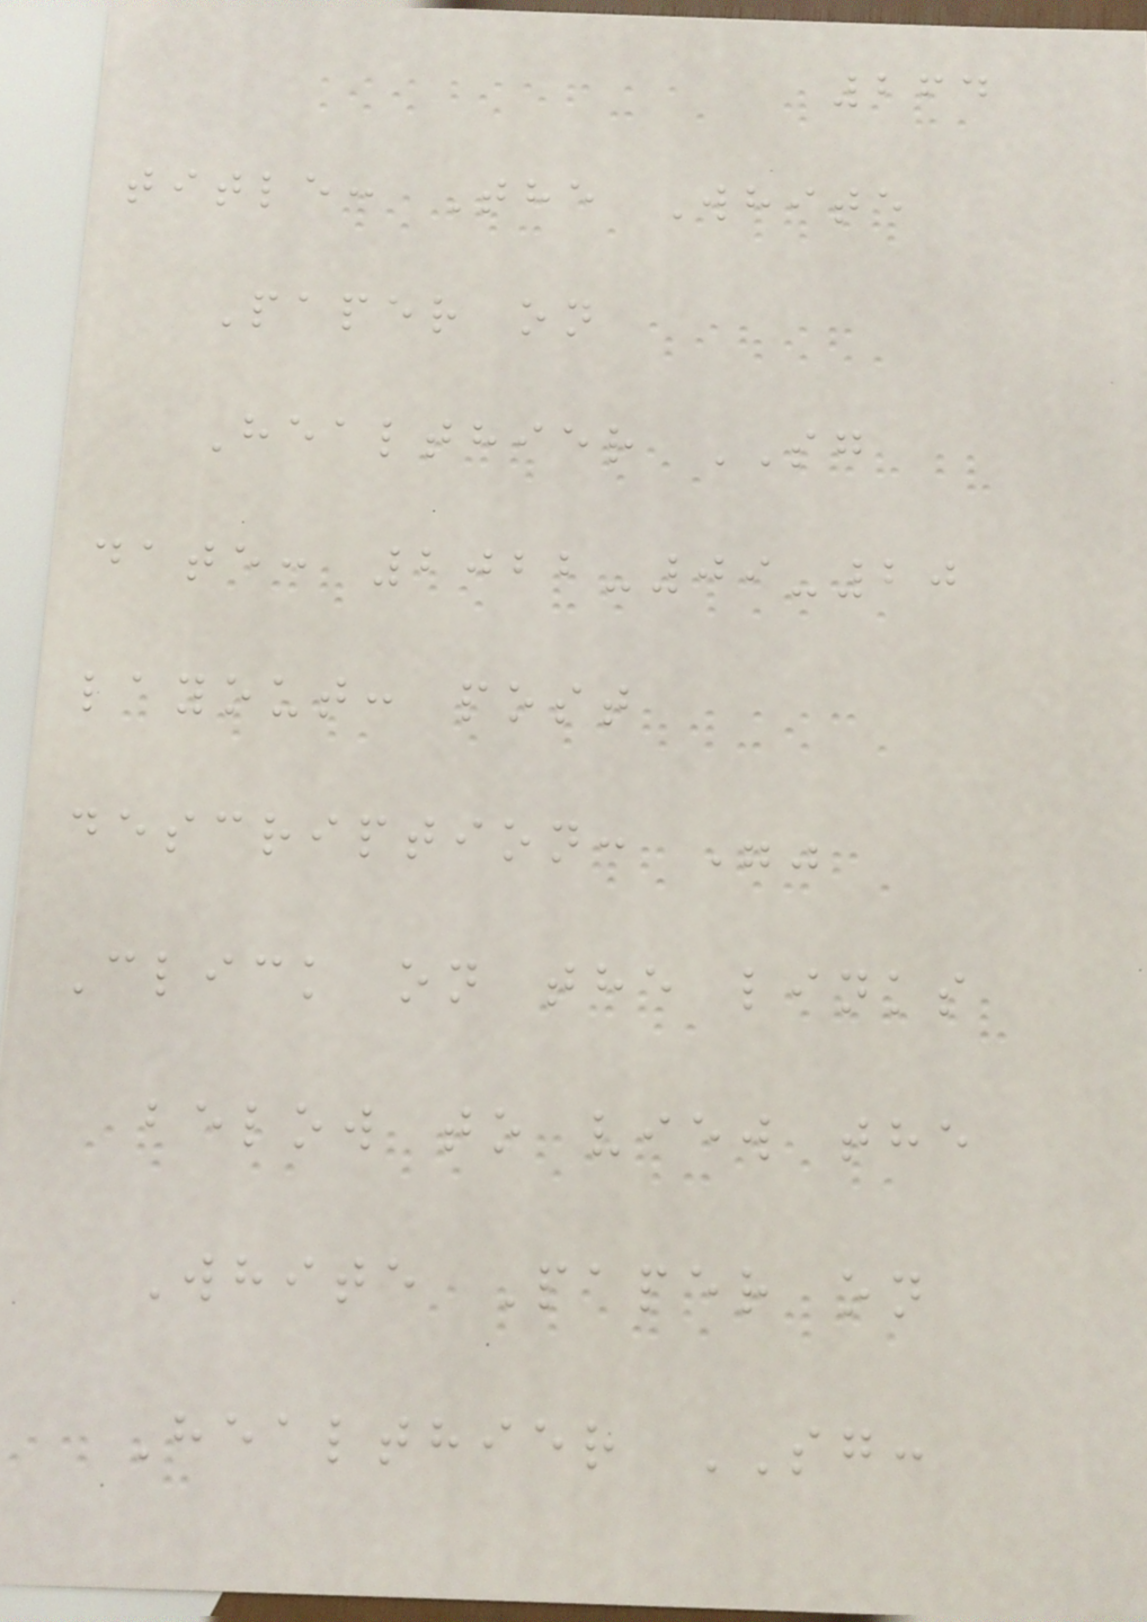264
title: The White
Paper on
Healthier SG
date: 2022-09-20
layout: post
description: ""
Click on the links
below to view the
White Paper on
Healthier SG:
